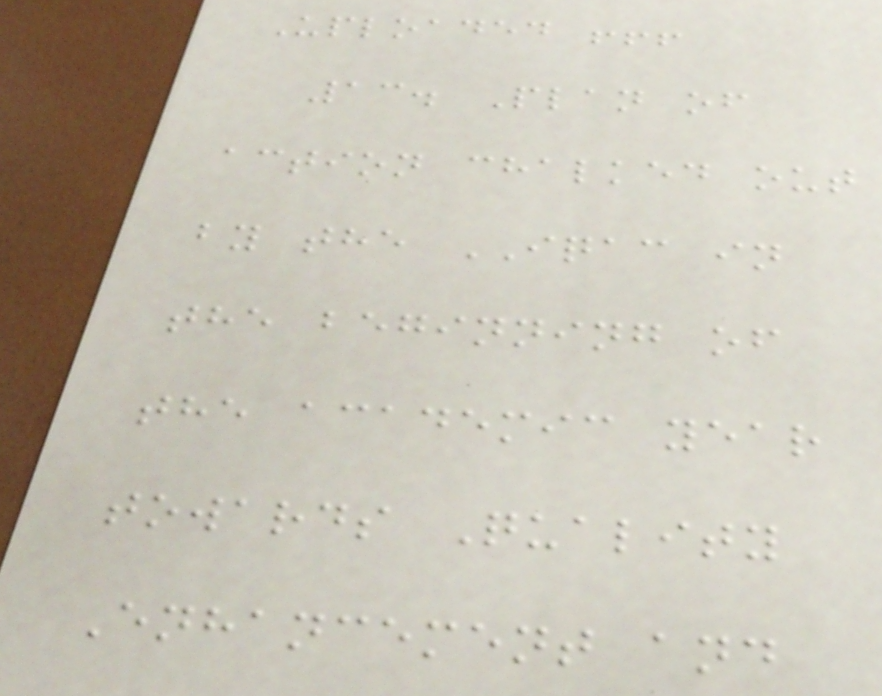Uploaded !!!
13. Plan of
action chalked out
by the IQAC in
the beginning of
the academic year
towards Quality
Enhancement and
